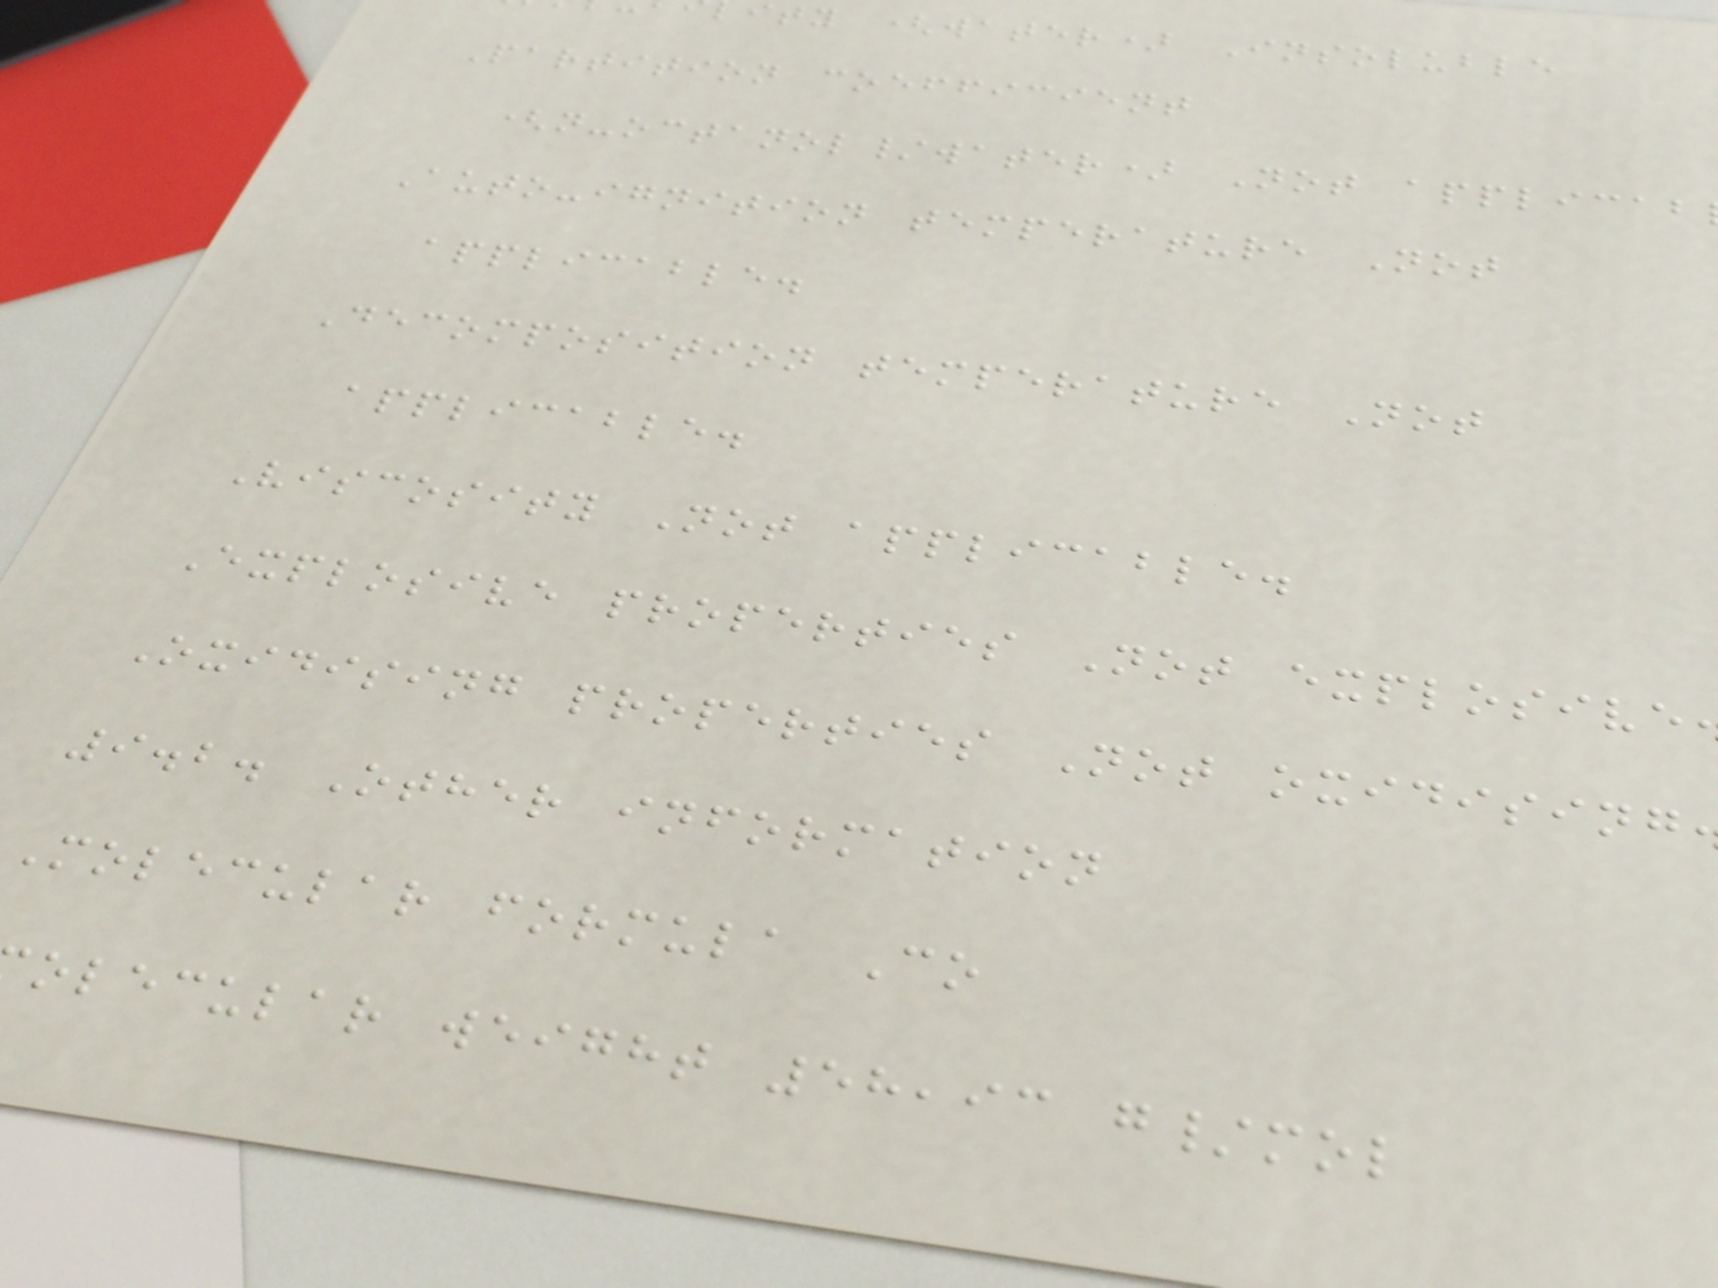ity (water) Insoluble
Partition coefficient
(n-octanol/water) Not applicab
Auto-ignition temperature Not
applicable.
Decomposition temperature Not
applicable.
Viscosity Not applicable.
Explosive properties Not explosive
Oxidising properties Not oxidising
9.2. Other information
Molecular formula Co
olecular weight 58,93 g/mol
